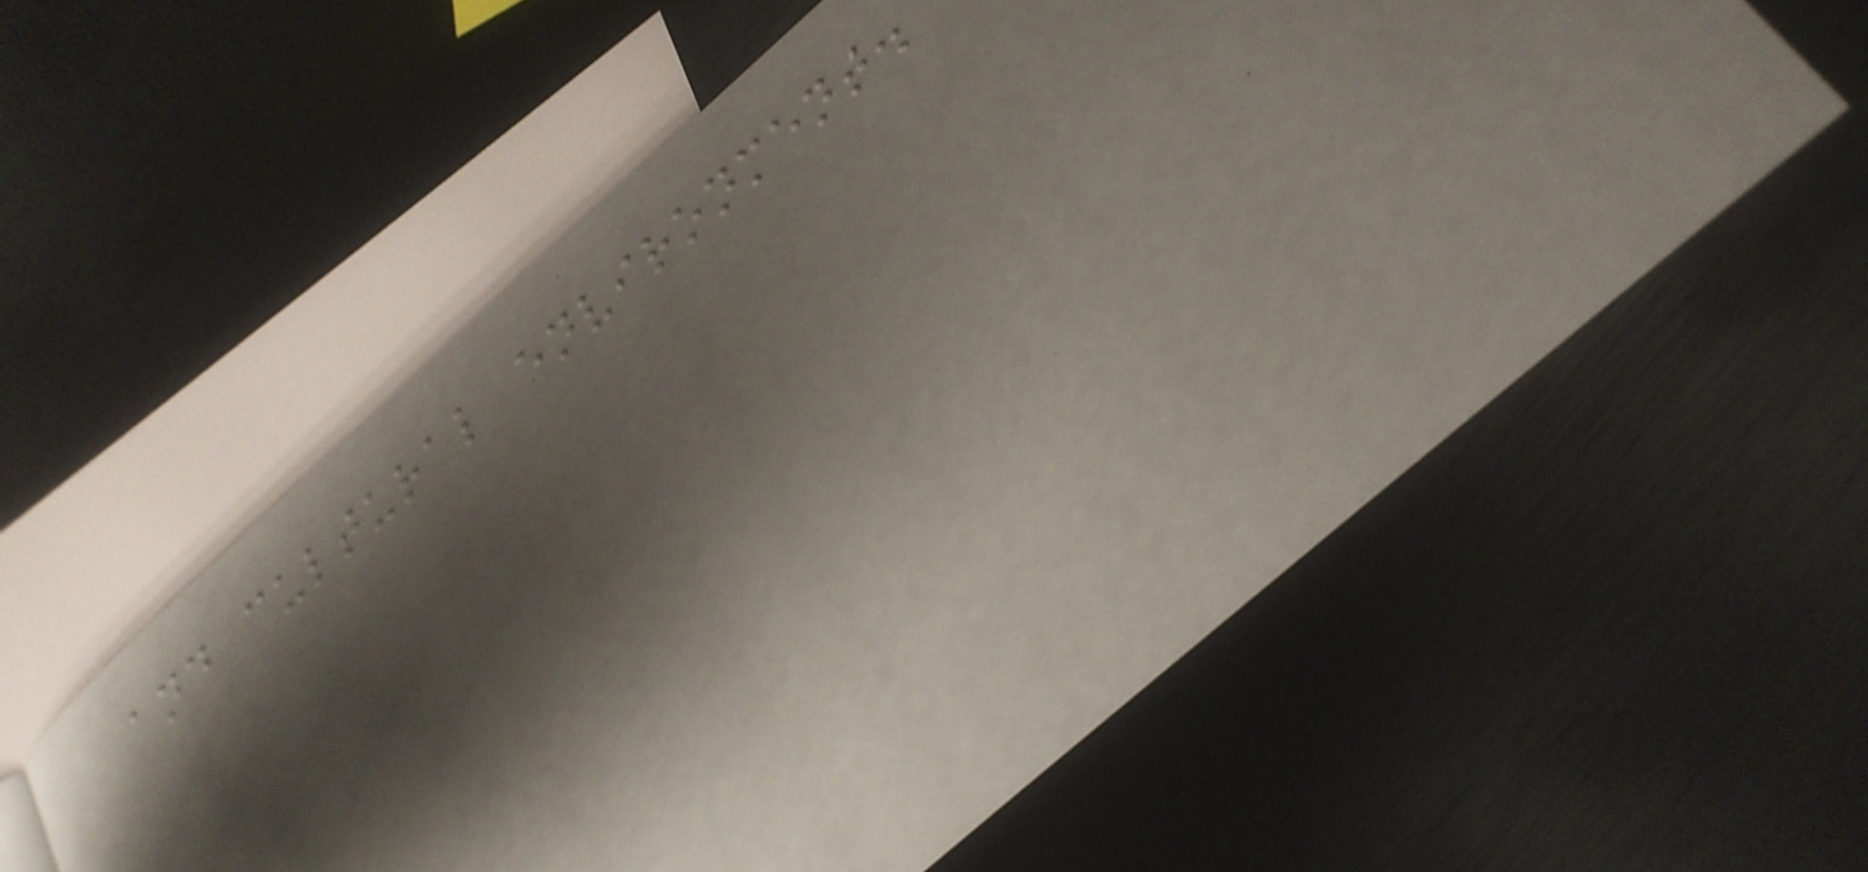and cultural environment.
